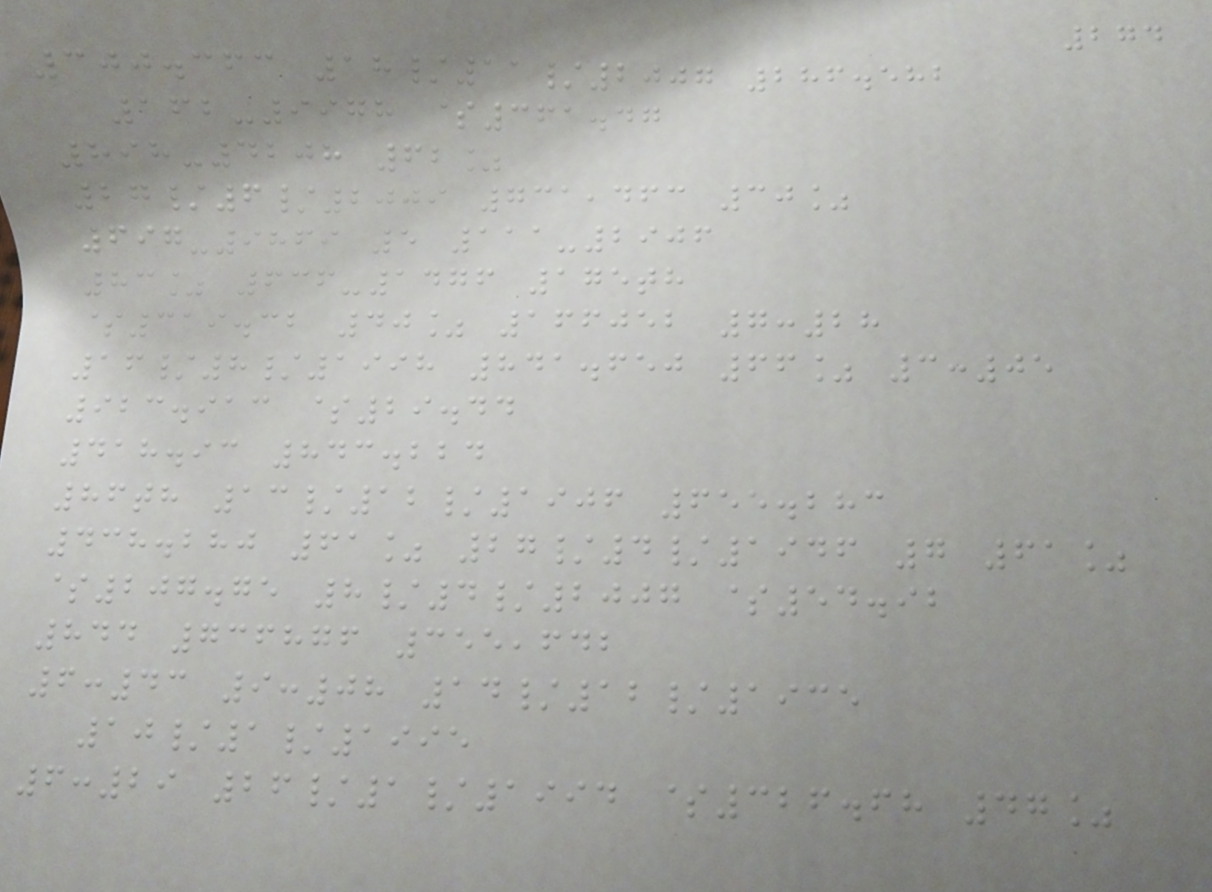274
300.363 18/11/2007 286.582
162-9978 $361.47
898-4208 62%
27/6/2009 731,463 30%
697-9869 5 111-2906
83% 636-1476 175th
$319.32 40% 166052 7:28
16/8/1998 841.650 66% 3:05
923.913 $29.44
418.93 843.224
86th 13/12/1906 655.283
438.280 61% 27/4/1946 7 61%
$207.75 8/4/2007 $54.92
844 736876 355,642
6:43 9:08 14/12/1935
10/1/1995
6:29 26/1/1994 $326.68 47%
